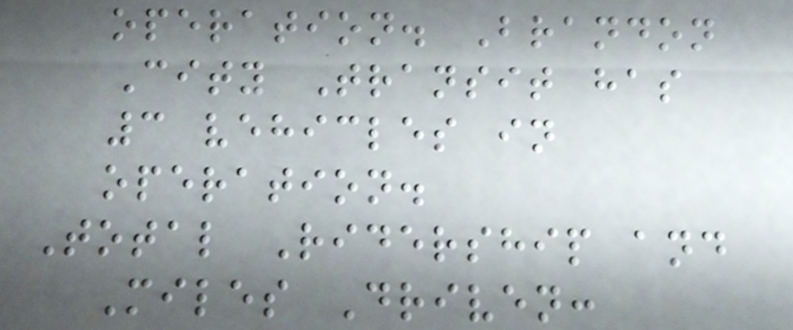operation. Brandon
City Transit has
3 vehicles in
operation.
Total Ridership and
Miles Driven:
